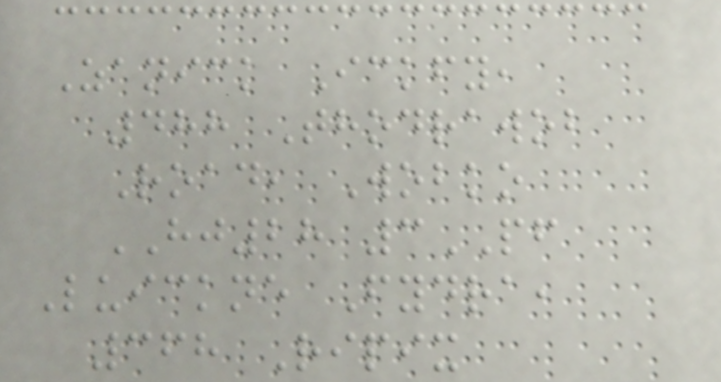Zanick Ickfy,
488 Thodrawob
Road, Wobko
HJ28 3PF
Luickne Fydra,
368 Ripix
